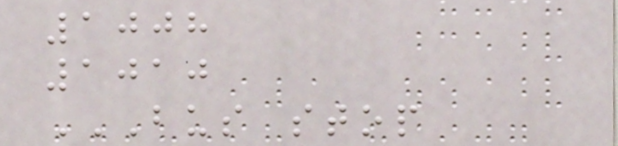1008
1010
BUS STOP
